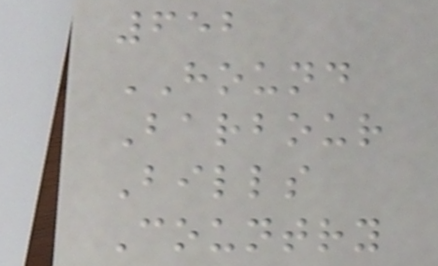652
HOUND
Barbour
Bills
Country
